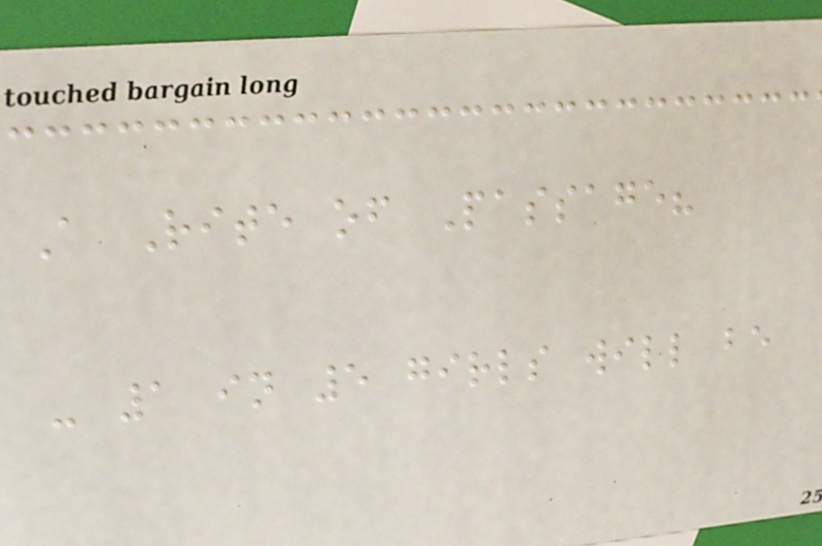A Rite of Passage?
- 1 in 5 girls will be
